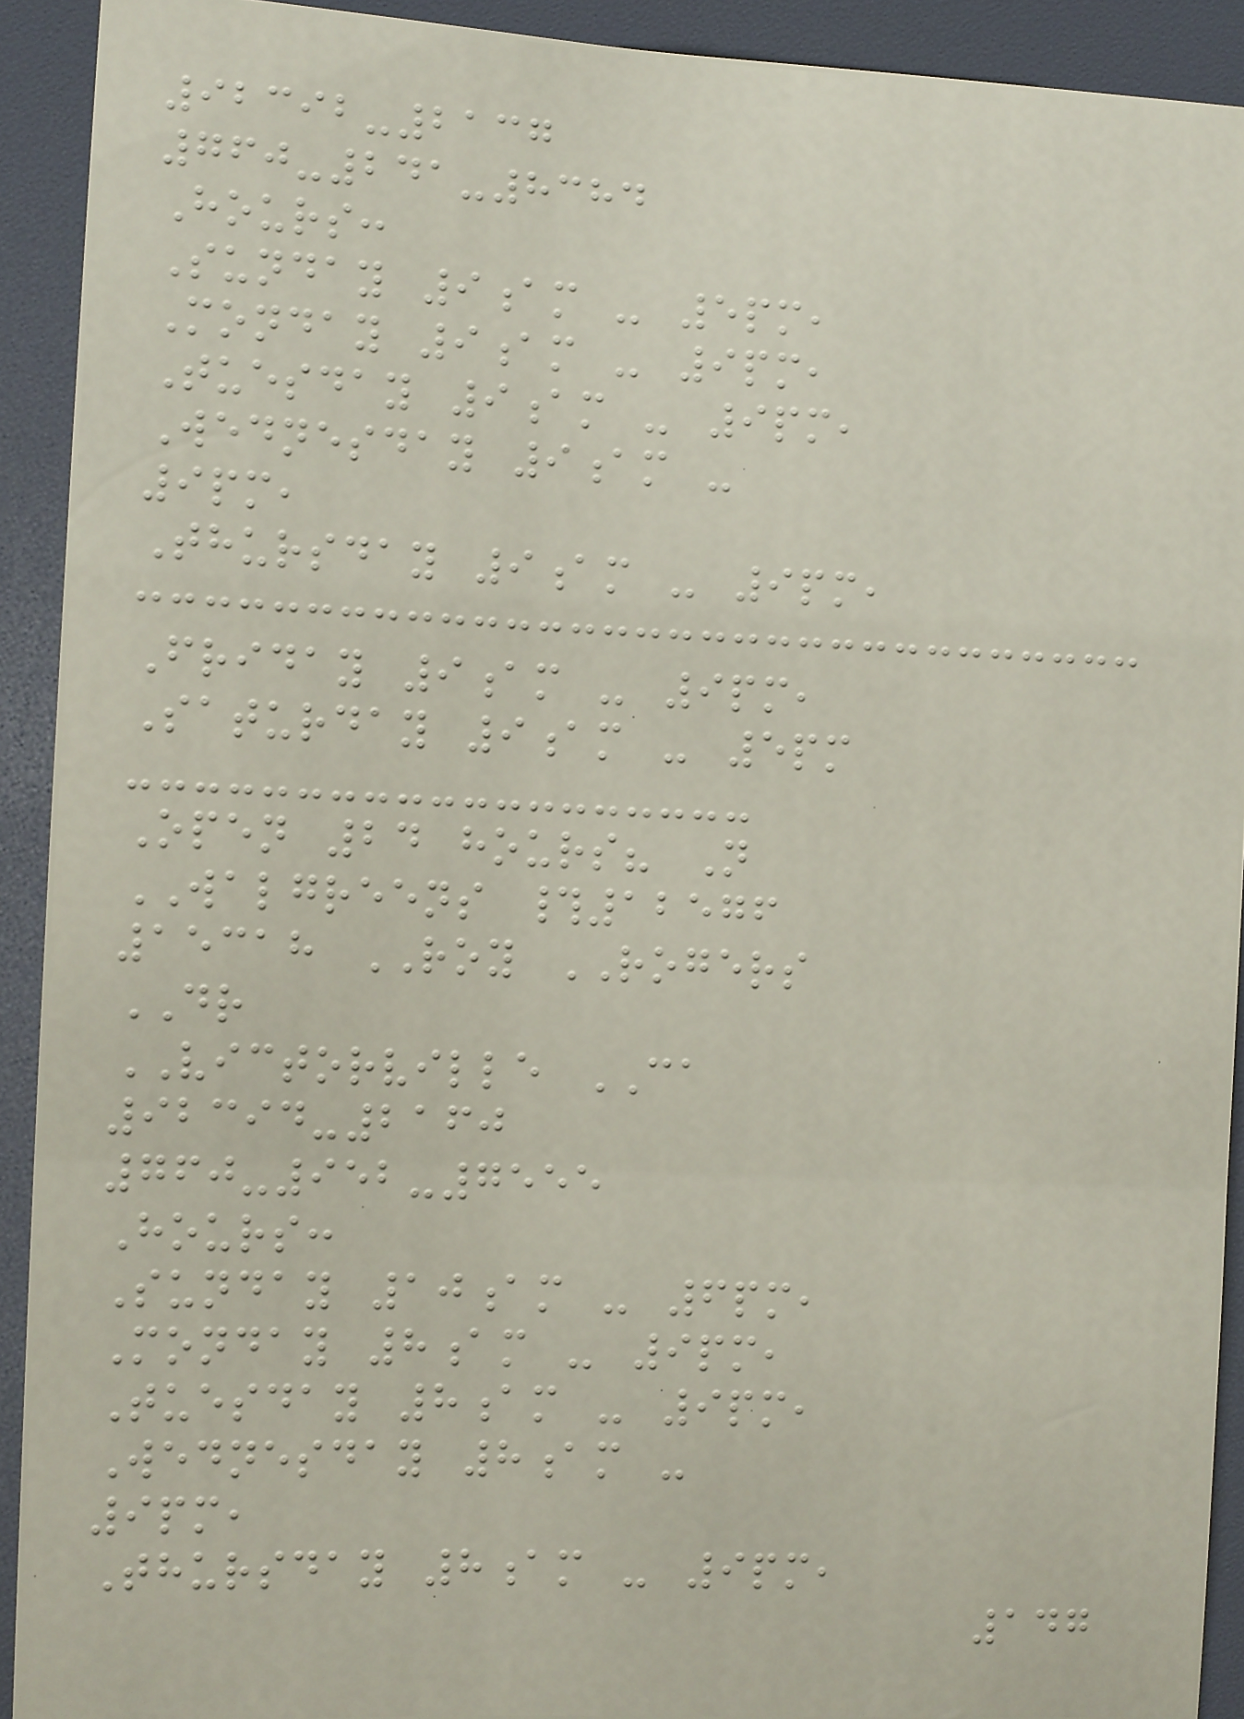92392-2137
760-241-8384
Hours:
Sunday 9am - 5pm,
Monday 9am - 9pm,
Tuesday 9am - 9pm,
Wednesday 9am -
9pm,
Thursday 9am - 9pm,
Friday 9am - 9pm,
Saturday 9am - 5pm
Open 24 hours? N
WALGREENS #12576
15318 ROY ROGERS
DR
VICTORVILLE CA
92394-2160
760-952-7555
Hours:
Sunday 10am - 6pm,
Monday 8am - 9pm,
Tuesday 8am - 9pm,
Wednesday 8am -
9pm,
Thursday 8am - 9pm,
147
